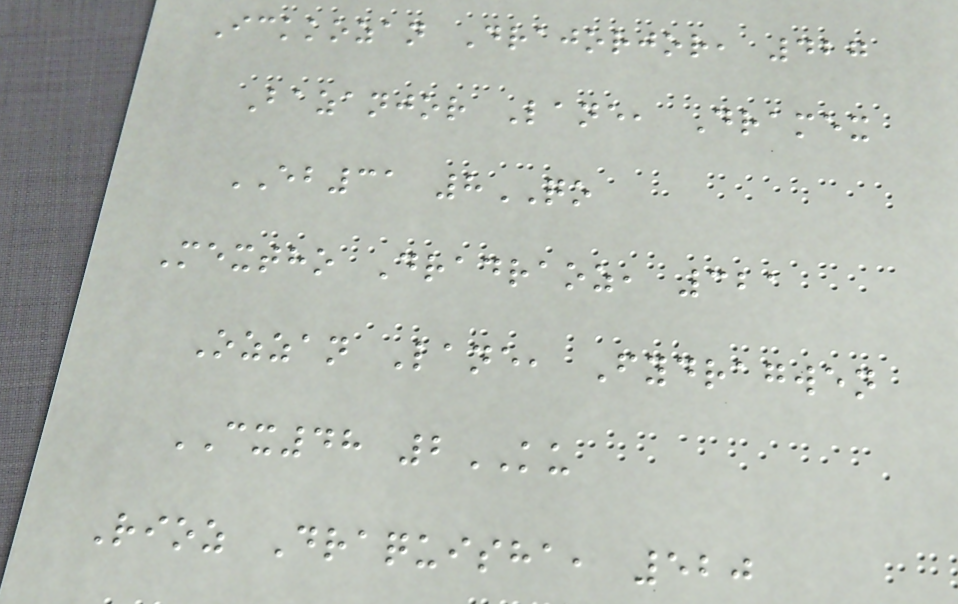Ickkozan Drajorjor, 427
Bazanjor Lane, Dramex
EB31 8QO
Mextho Dradraoz, 321
Ozzan Lane, Fydragwen
CX48 2KU
Rioz Draquisha, 520
